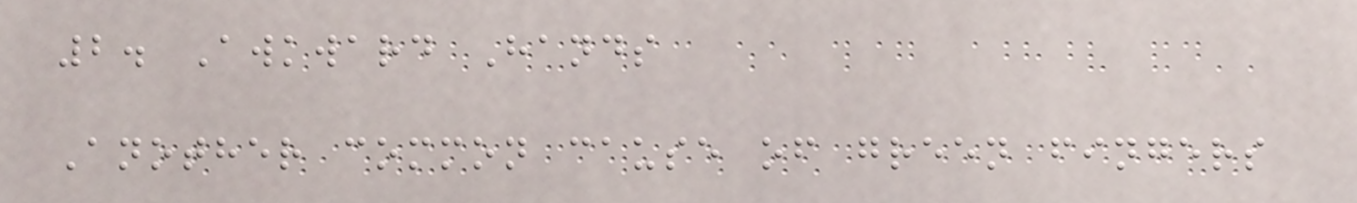2. Awkward Hands
Another common cause of green fingers
